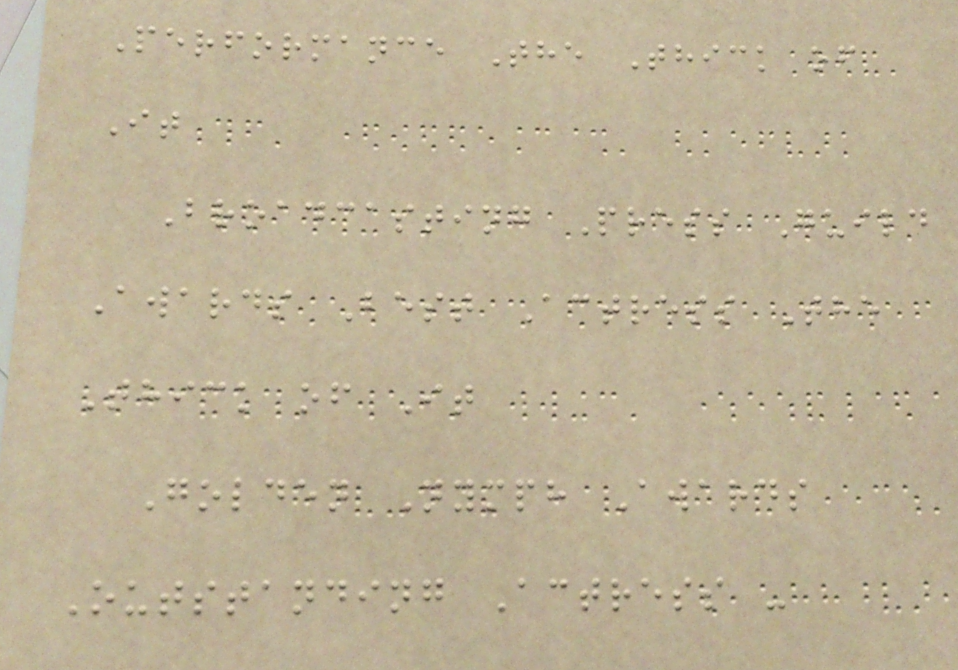Performance The Thick of
It
Broadcasting Press Guild
Awards Best Actress The
Thick of It
Golden Nymph Awards
Outstanding Actress -
